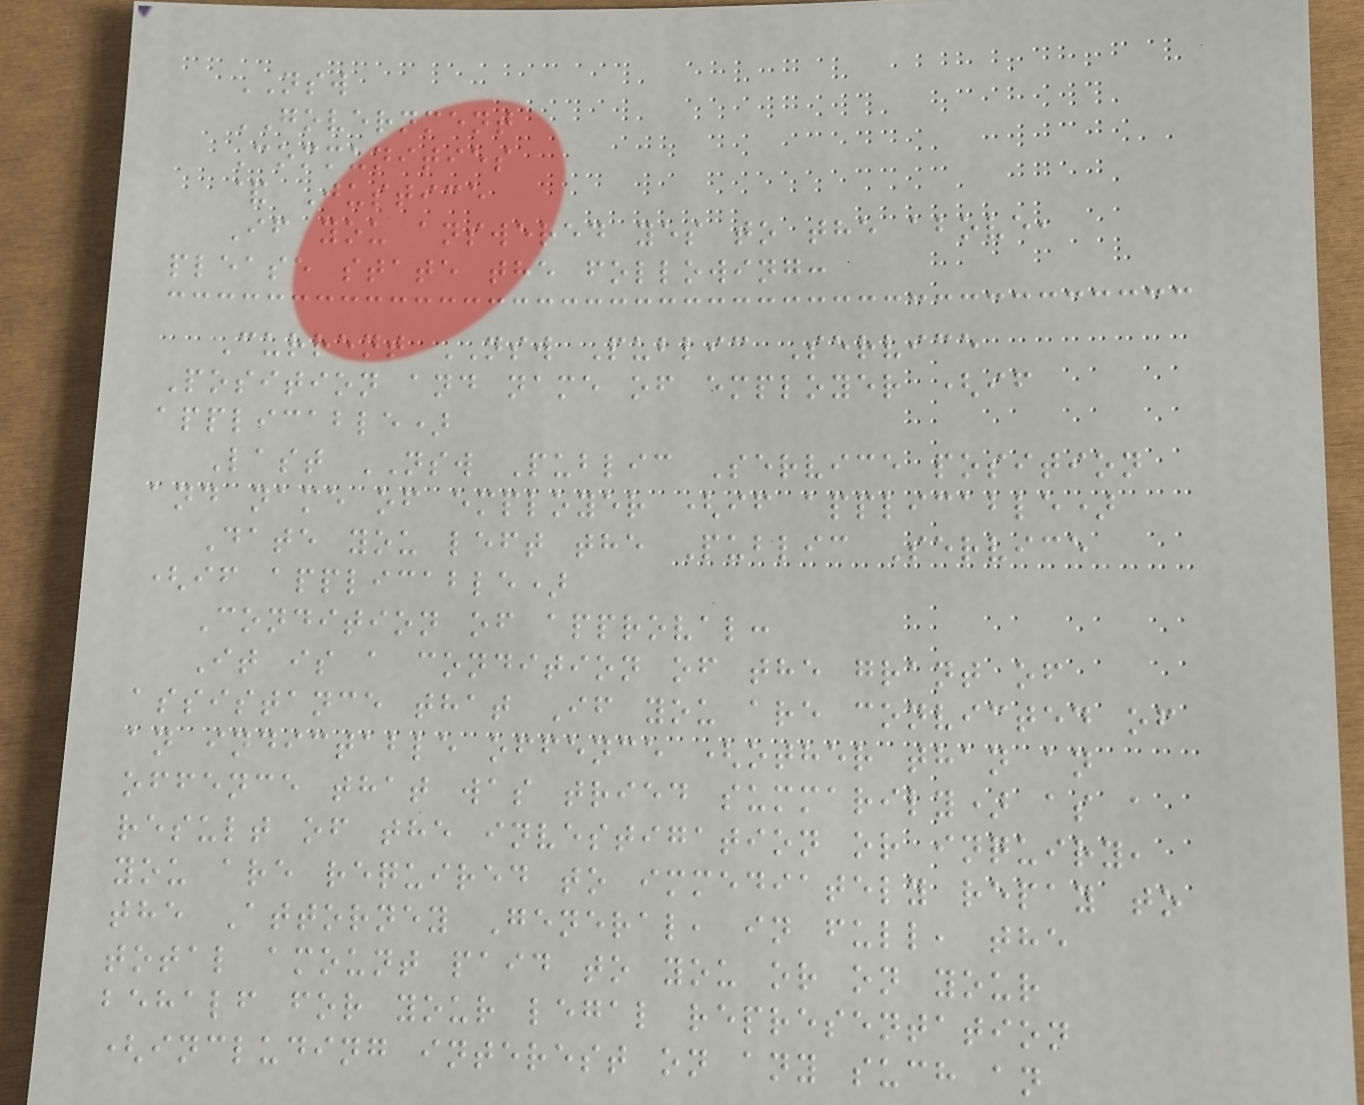NSW
GOVERNMENT
Communities
& Justice
If you answered yes to the above,
please state the following:
Current NSW Public Service
Position and name of employer (if
applicable)
Last NSW Public Service position
and name of employer (if applicable)
Date you left the Public Service
(if applicable)
Condition of approval:
It is a condition of the grant of
assistance that If you are convicted of
an indictable offence (other than an
offence that was tried summarily) as a
result of the investigation or inquiry,
you are required to immediately repay to
the Attorney General, in full, the
total amount paid to you or on your
behalf for your legal representation
(including interest on any such an
